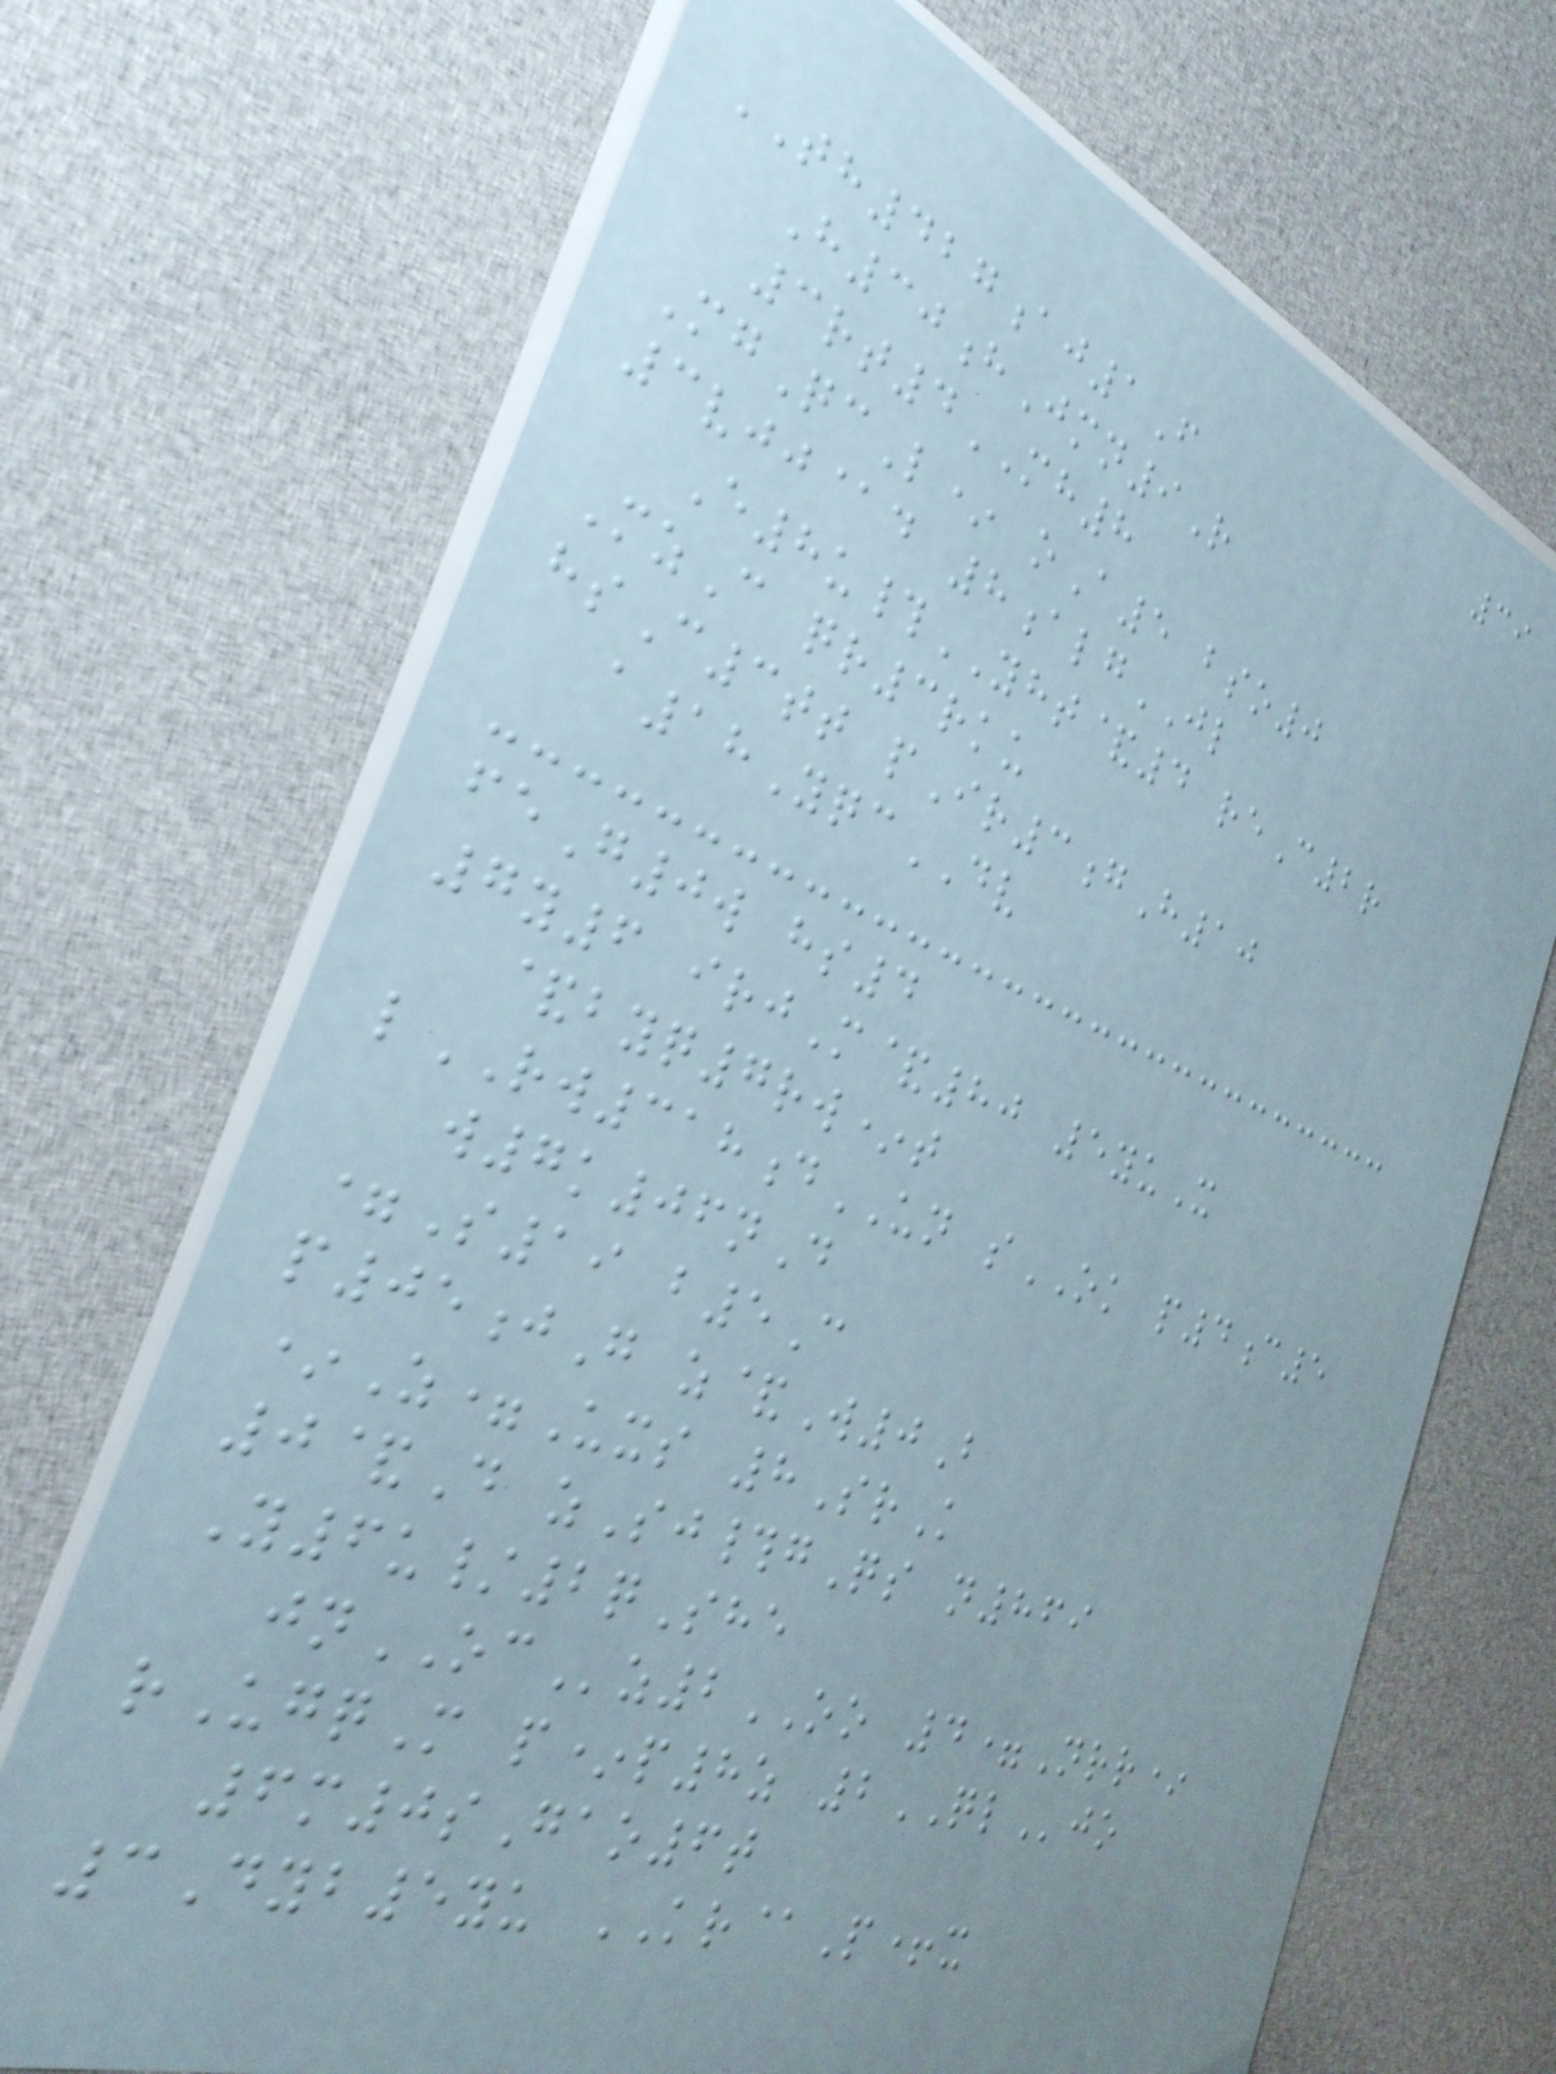39
TH427aj1F
H30hJmn9R
3rt4MH8
MgQcL* oA5 bso0
3vjj@d 8algJL
E8u#YHT&4 reC2r
MzC qr3rku
hsC3tt pIr3gH10
a18YqcDV
feG0w hs4
7y6 irjM&80 5yuX
&byq7rw*t
lRW318dUN sOK p4c5
w7k06nD
=S19 b5C
p05jG z&W0B
*Z=Uxs 8SrK
0&D zSj#gQs n869
Y6u/2qShe
jnOCz2OO 4=Nrr*
rUgqM p*p8z 2QLjo
6m0sGao6t
3Dyb5yu KR@P+x
